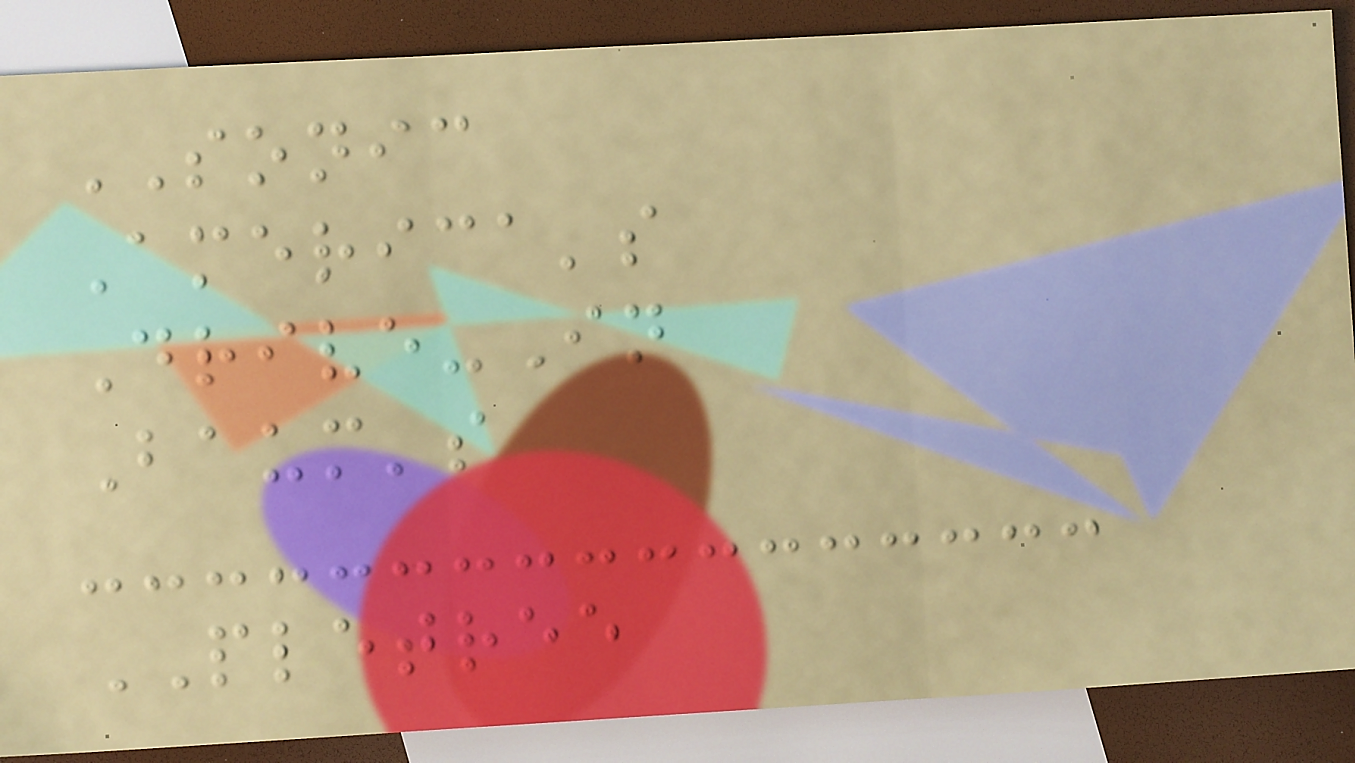SONIC
America's
Drive-In
Baum's
PLETREE
